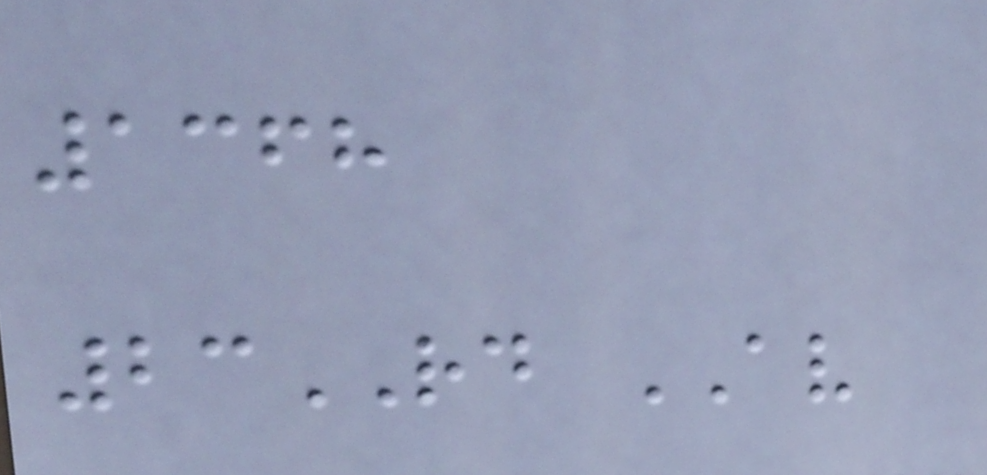1368
23RD AV
